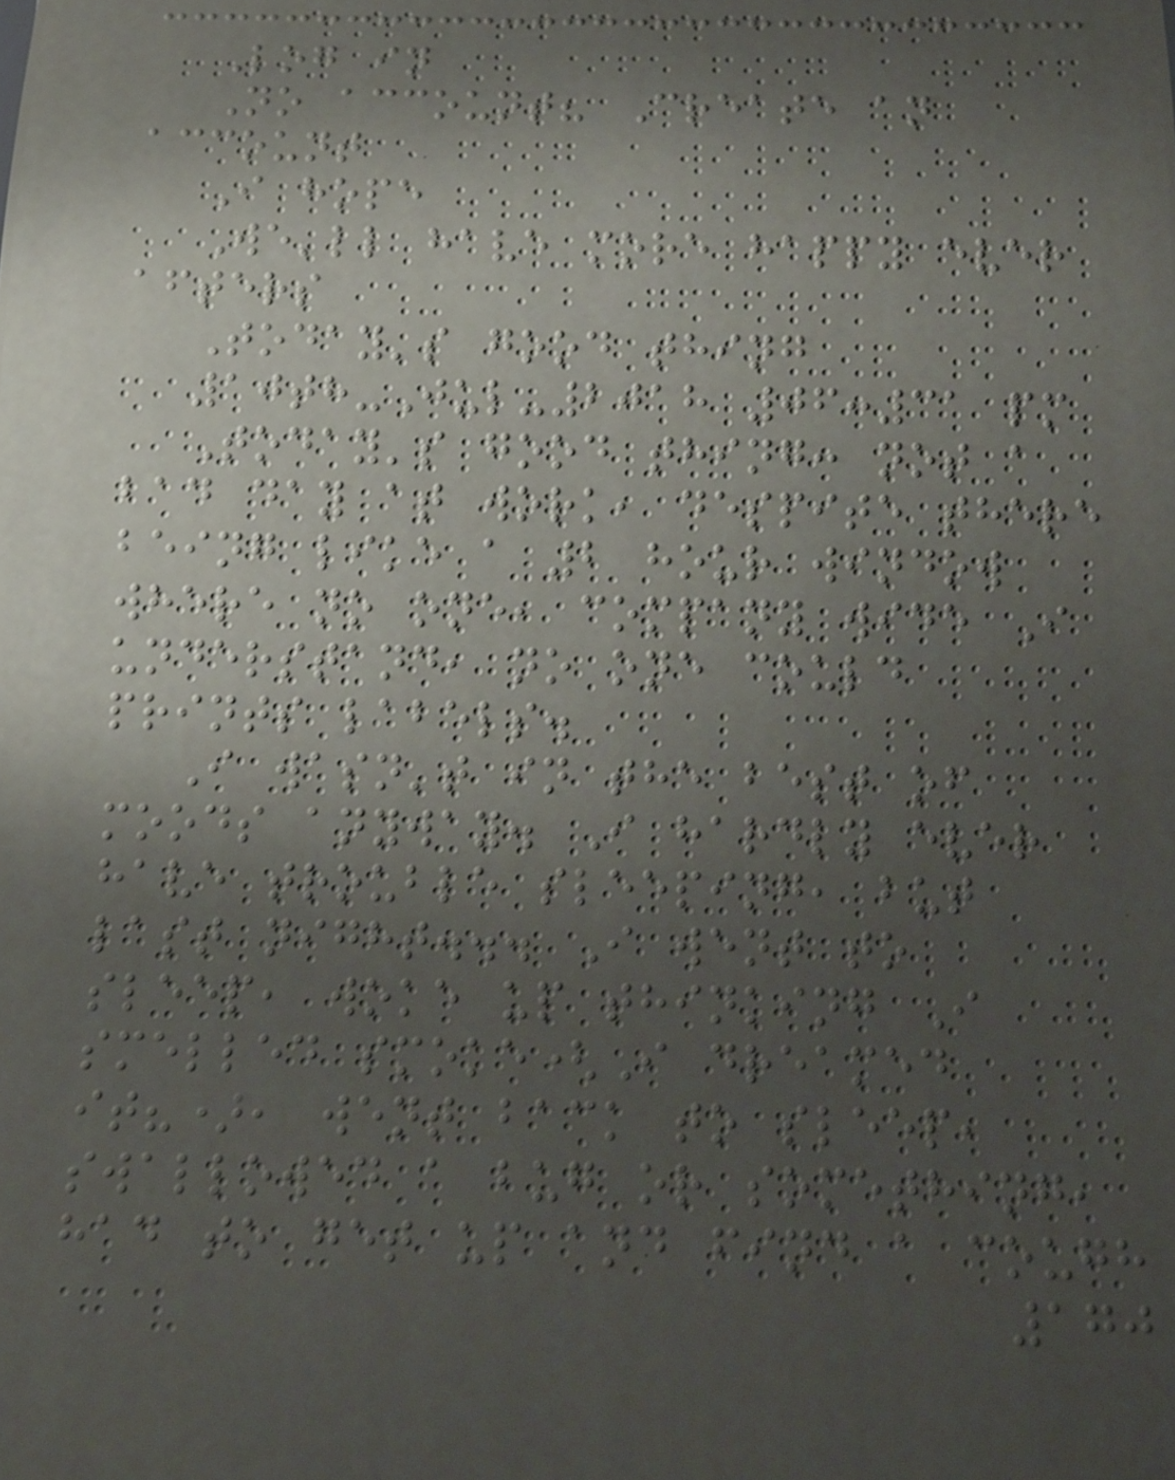Log in
No account? Create an
account
I hope
We'll have more happy ever
afters
Today's good thing
10th-Jul-2018 06:31 pm
Today's good thing: not a
bad day at work, despite there
being like a 2 hour window
where no one, company wide I
understand, no one could
prints labels.
I wasn't in the best of
moods anyway. I hardly ever
have trouble sleeping, but
last night... I went to
sleep, woke up thinking I
smelled smoke(I dreamed
it?), went back to sleep,
swallowed a bug or something,
had to get up and find a cough
170
